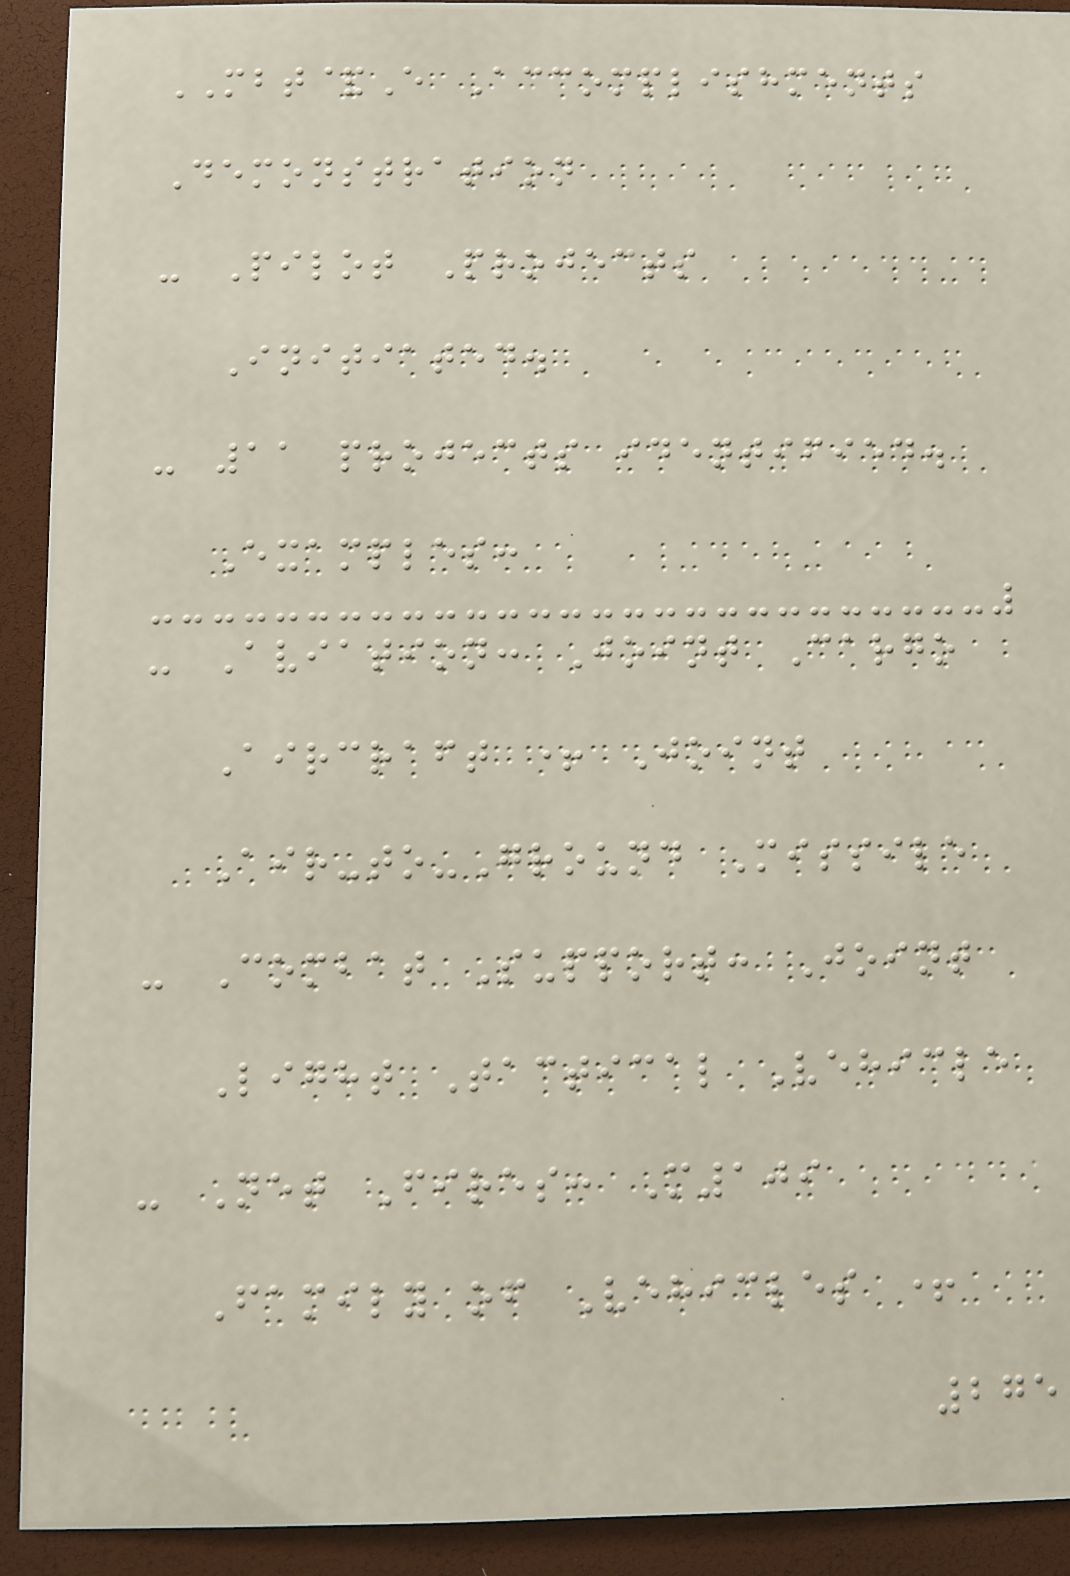MBT&E Accomplishments
Demonstration
- Pilot Projects
Initiated.
- 11 projects identified.
Examples:
- Aviation: Joint Cargo
Aircraft + Joint
Air-to-Ground Missile
- Combat Support: Joint
Light Tactical Vehicle
- Net Fires: M109
Family of Vehicles +
275
